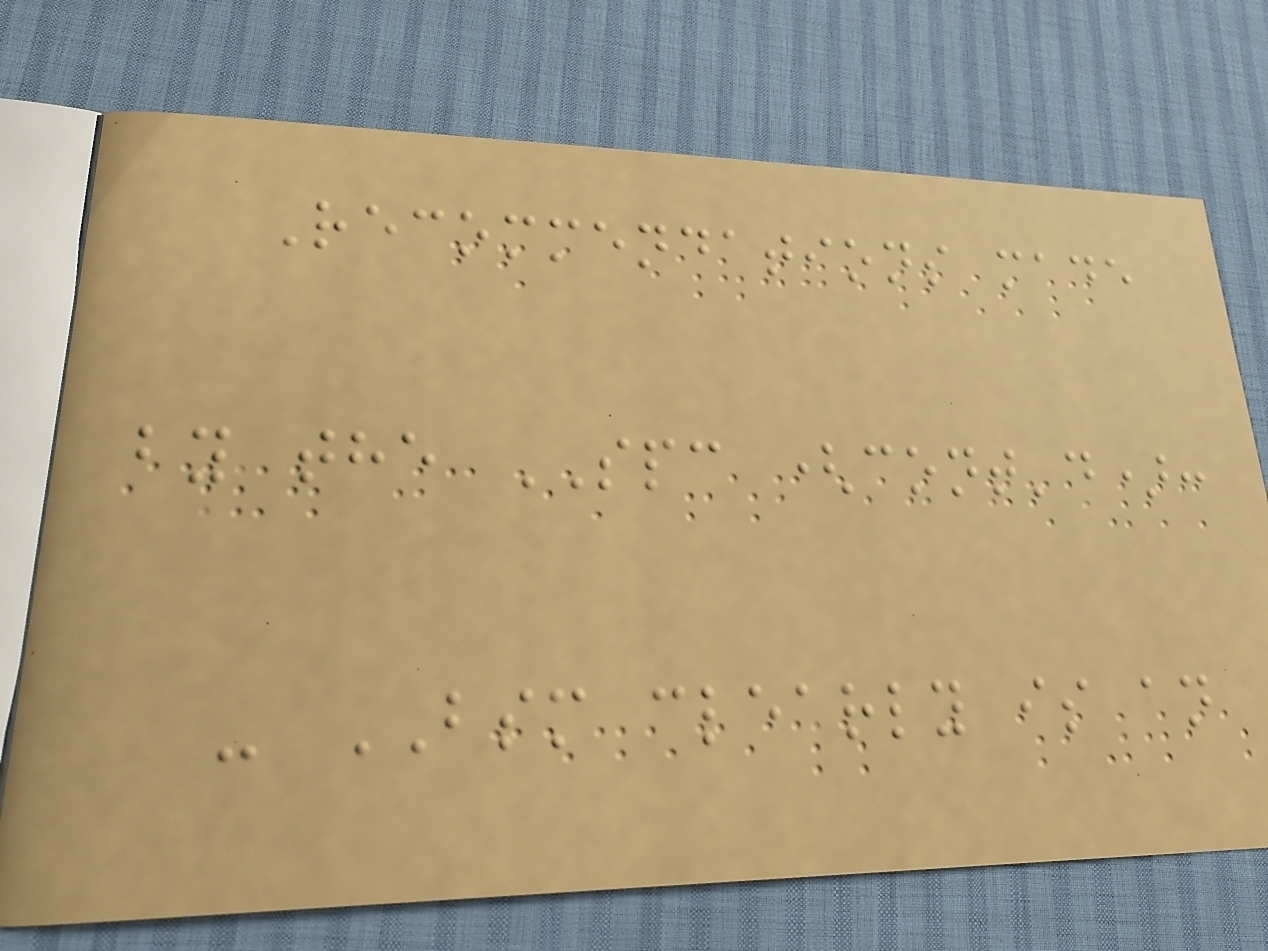Recommendations made
by the SPC (cont'd):
- BSM clearly is an
